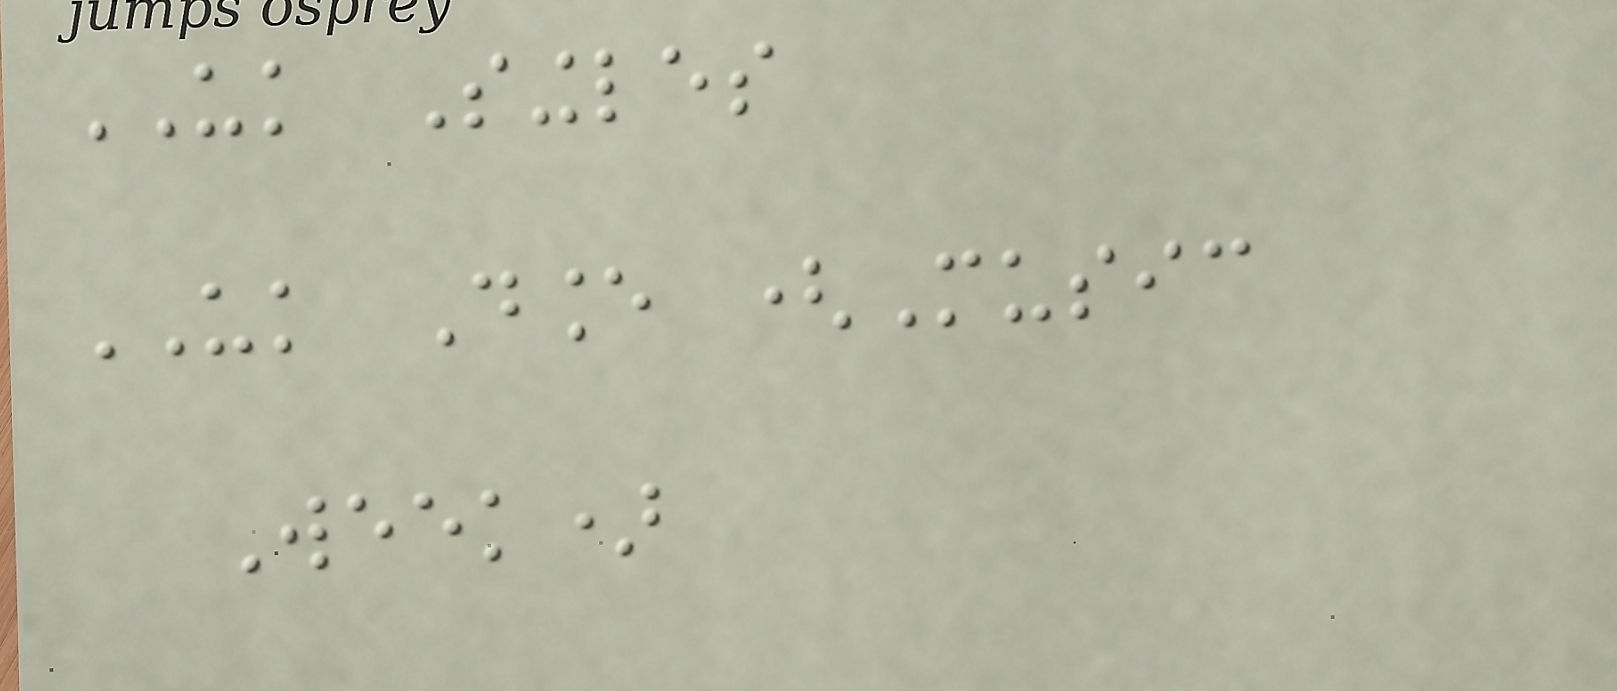UK Singles
UK Dance (Music
Week)
